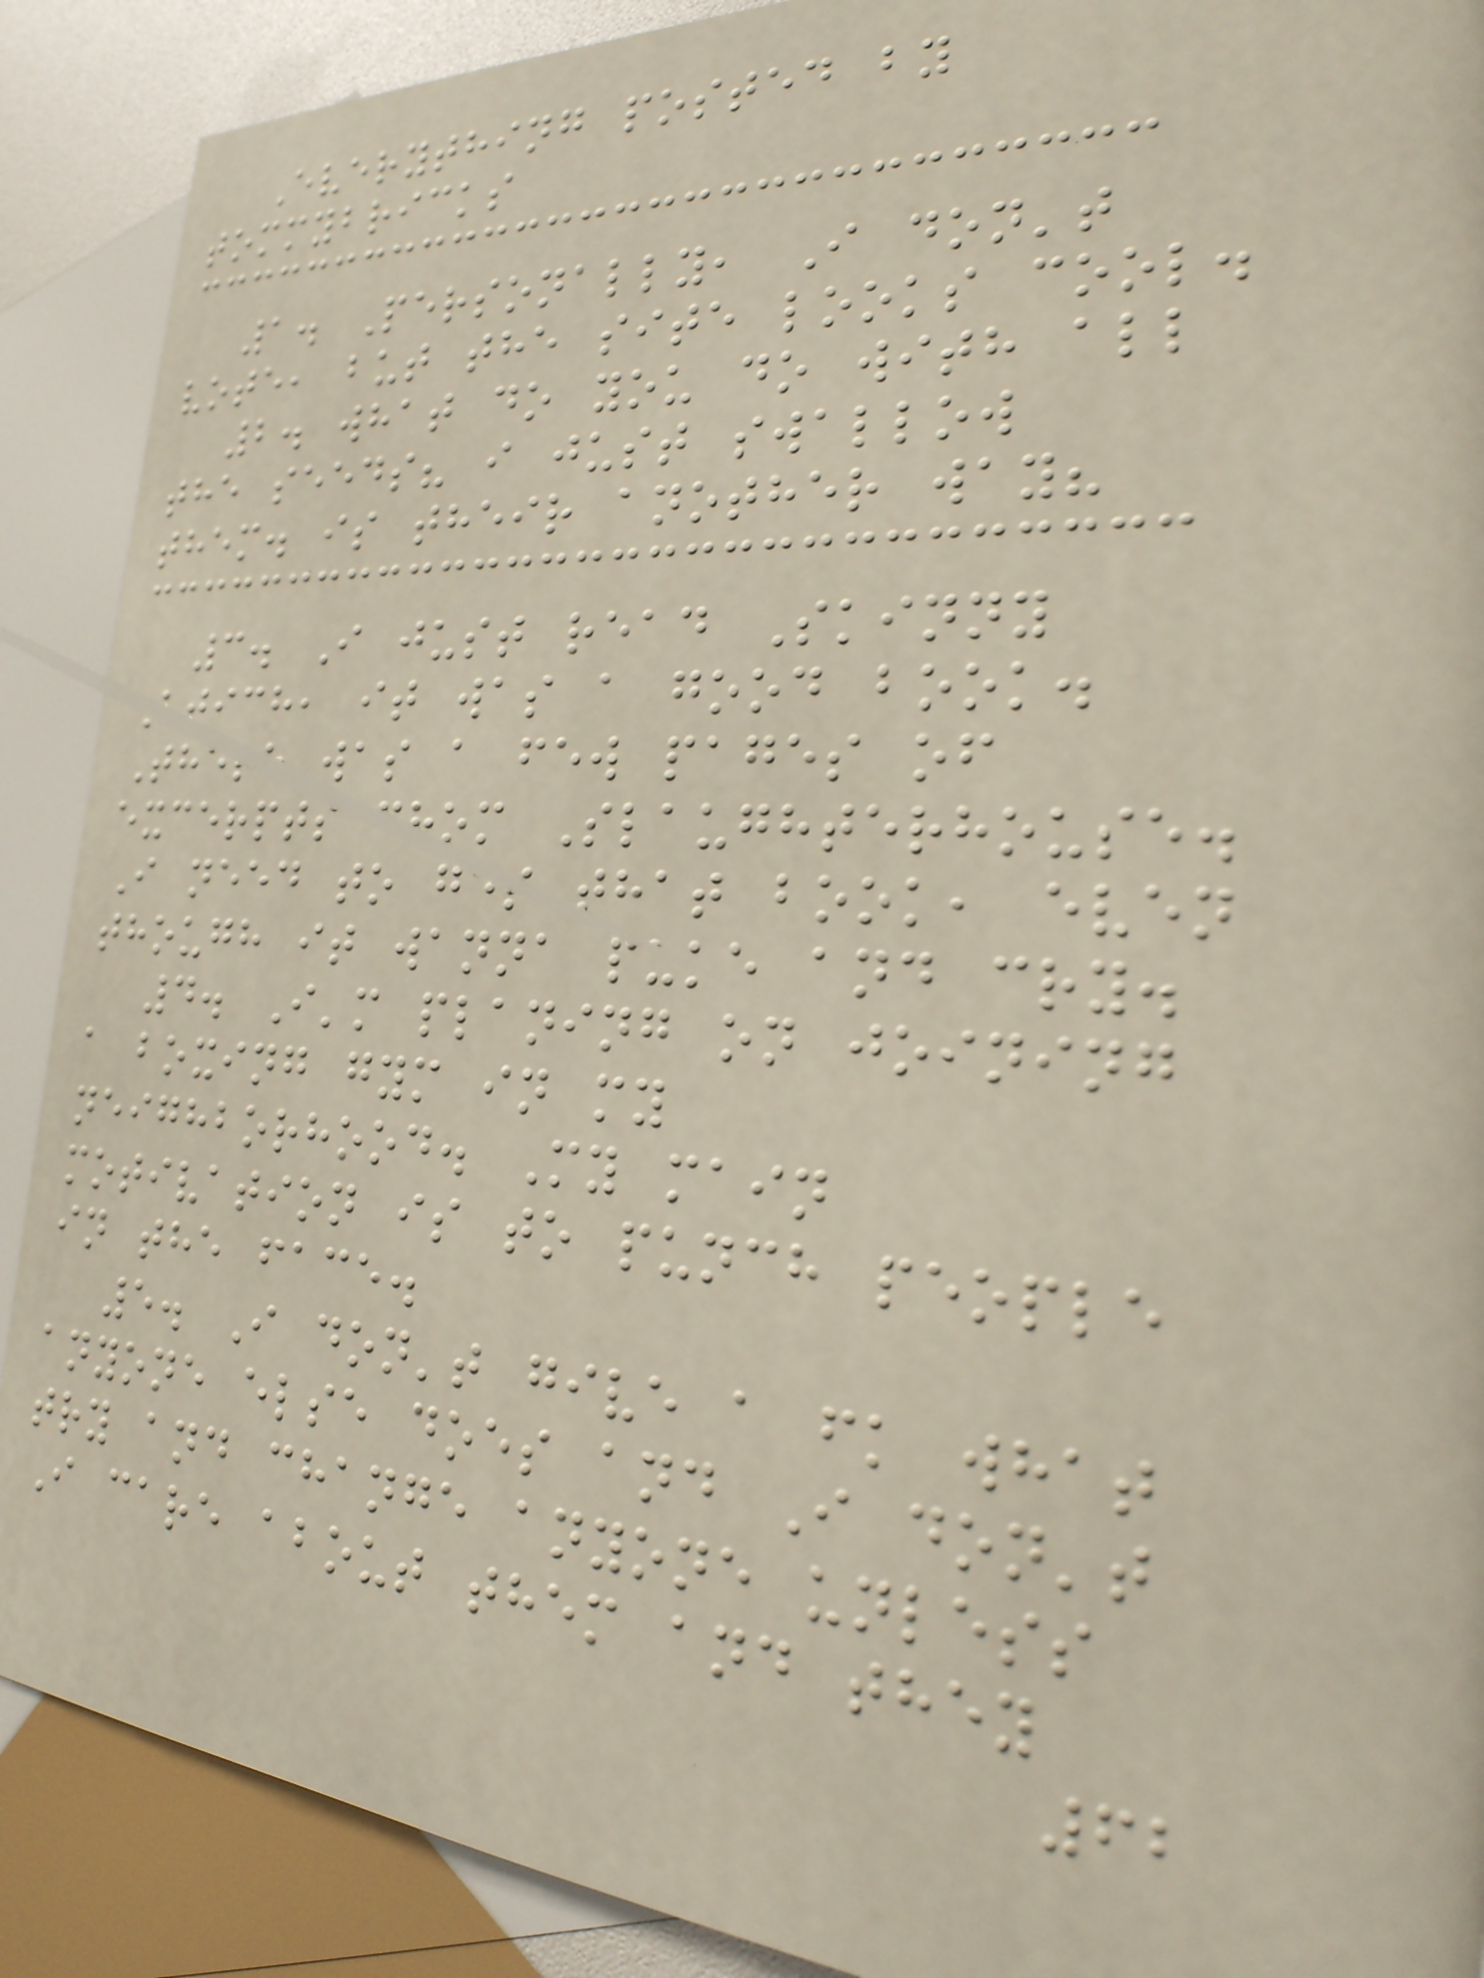Everything posted by
tommybricks
1. Personally, I don't
vote, but the site looks cool.
2. what do you do with all
the seeds? i just swallow
them. is their another way?
3. I just read Skinny
Btich, it was a good book.
There was a few pages of
excerpts from Slaughterhouse.
I need to get that book, even
though it wanna puke and cry.
4. I'm planing on joining
a boxing gym in my
neighborhood. My main
motivation is to punch people
in the face.
5. I don't give a fk what
anyone else does and I don't
try and change anyone unless
I care about them and they
62
